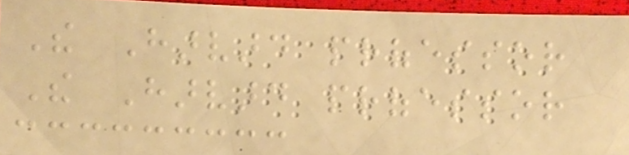The Harvard professor
The Harvard professor
